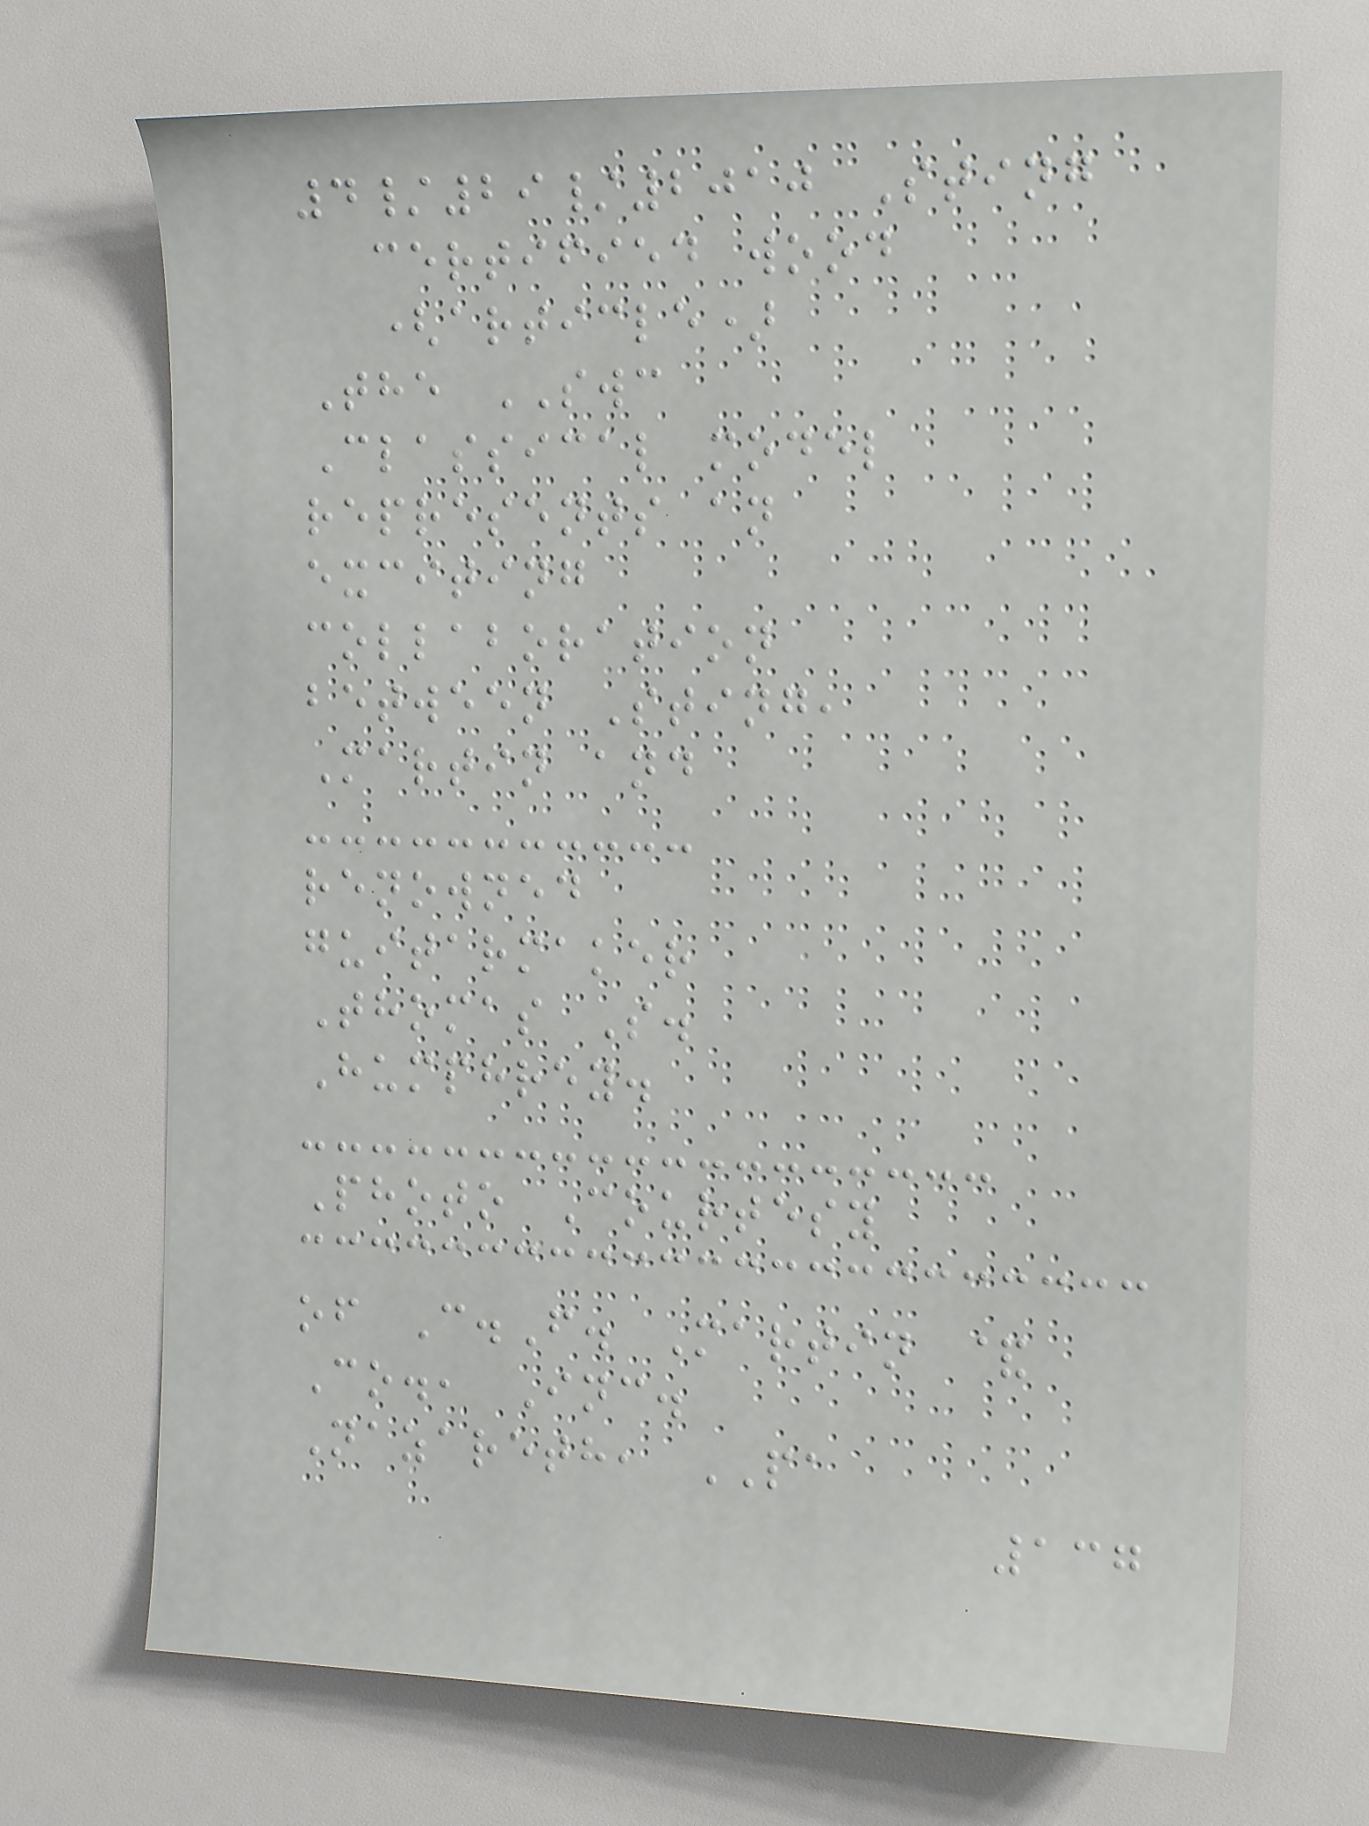4/29/2010 Sting
certified wood
(article)
The SWC
Classical model
represents an
exciting
collaboration
between Sting,
Martin and
renowned
guitarmaker
Thomas S.
Humphrey.
Photo Courtesy
of C.F. Martin &
Co., Inc.
Nazareth, PA
137
